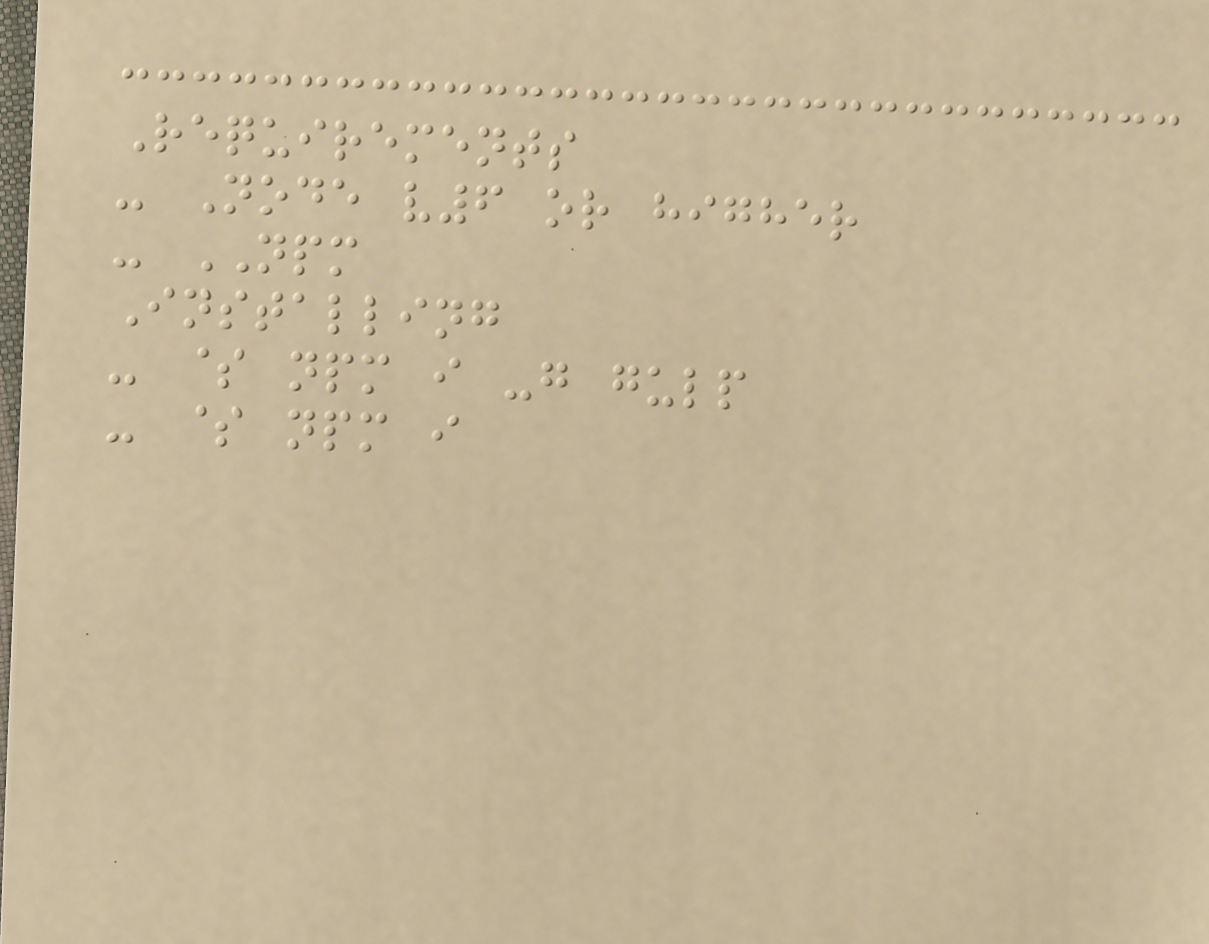Requirements
- Node v6 or higher
- NPM
Installing
- $ npm i -g gulp
- $ npm i
